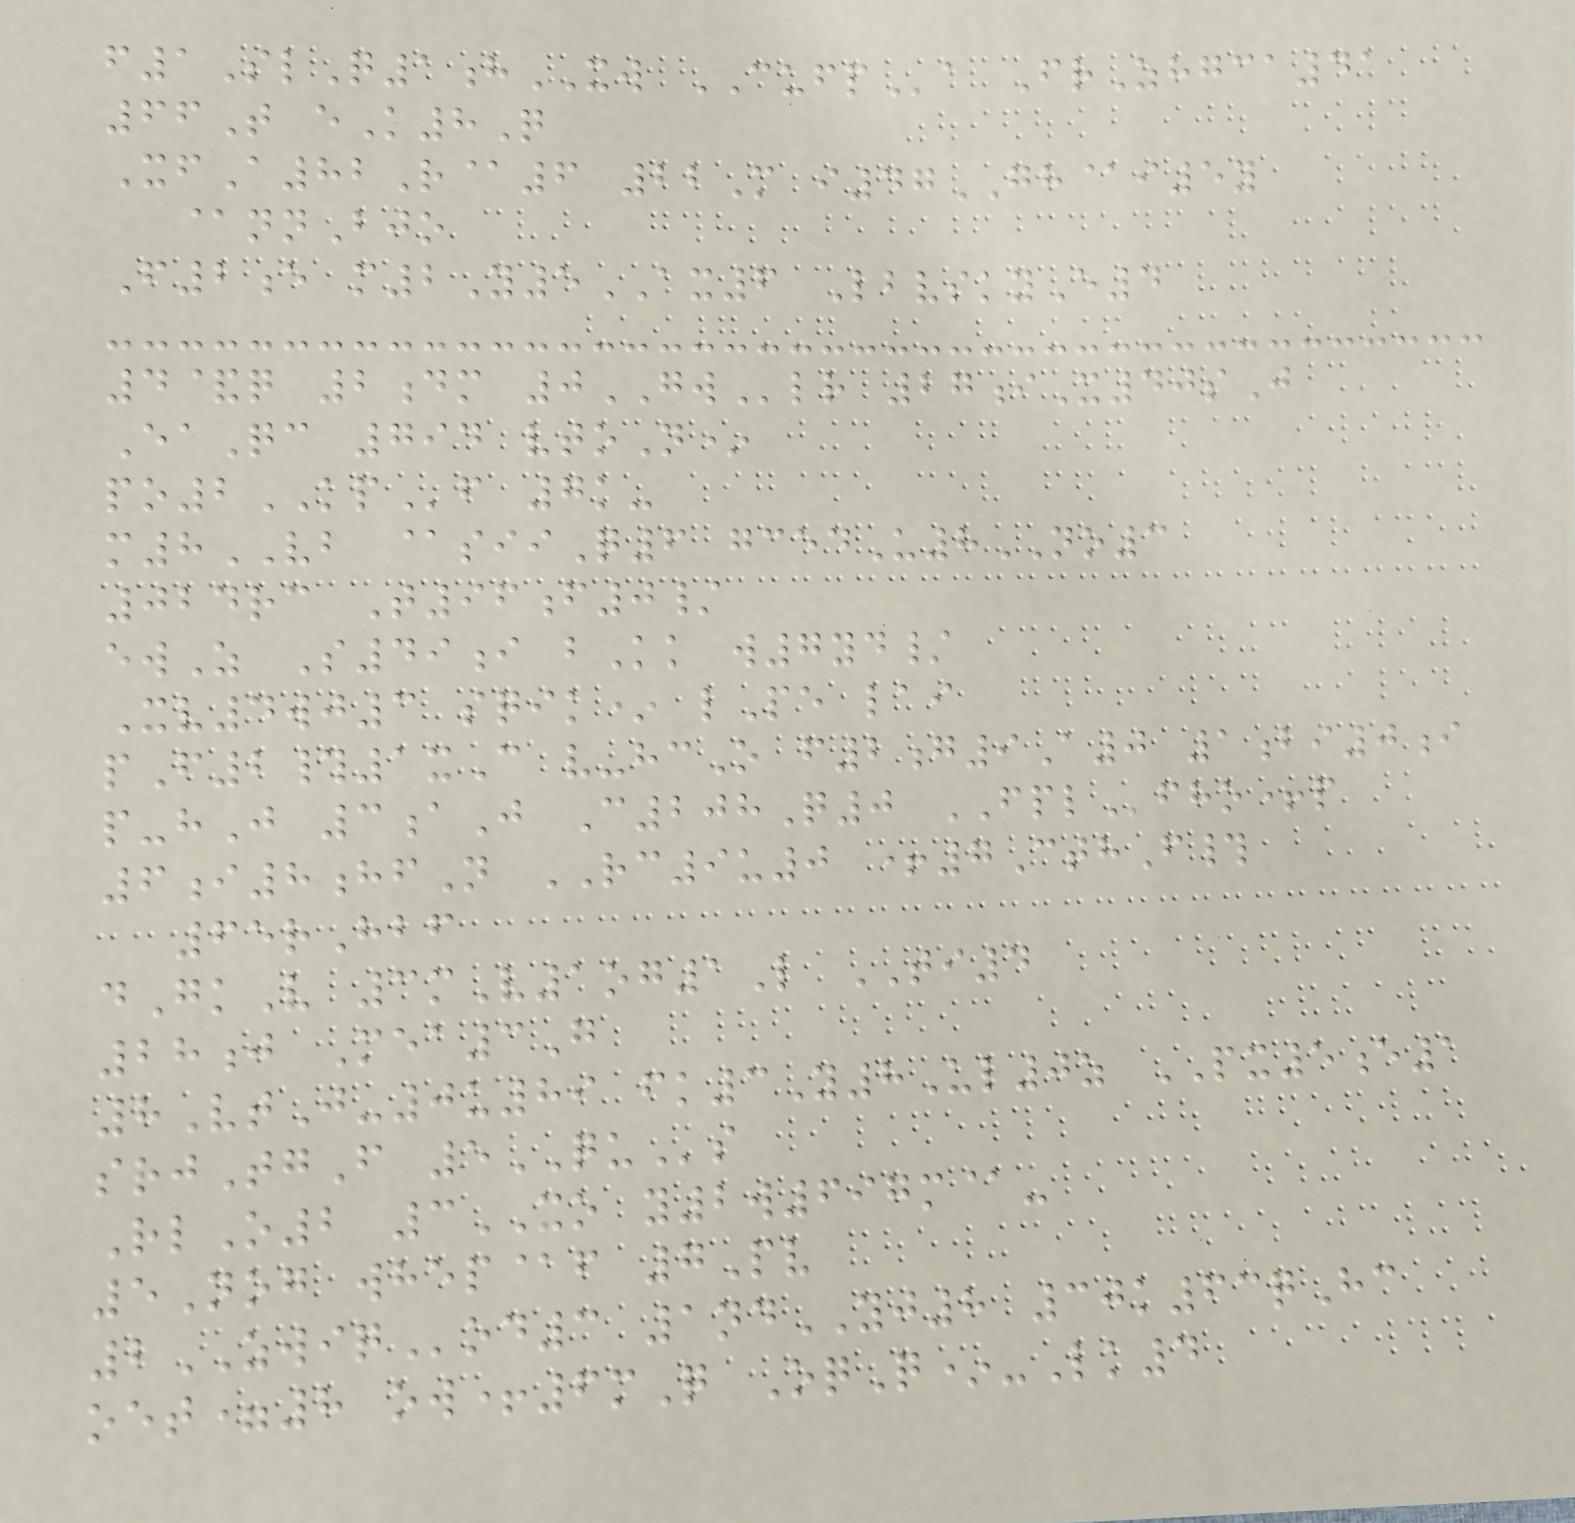f1SlQ1hXW CUFPa FrZhgca41
66T eK8Q
XfA82R@6 22M i47GH@i5y
@nnBjo
F2e m2Y5AX6 LbvskyE4
4&q 2dm 0GWlr 27iX40sJ
EaQc 794 vtoN*
po2KPf 7k-
m8VB @siiQ6 gcedU8NO3
024rc T96f0/
ewZ S49i bKk w7yd/
Xv4wj3 sqik* lPe lai
pF2#1xC v-hcO f2g9A0 1bi0i
p-hJ 3aJ C208Q0 FPLfho+p
6i8hfN RC9u0 +7CthF#
65rHbf
dGkV 3mV1og1L TI4
28j Mea3G
8VtJ-0u89 fk3Y8Ul0z PX5e1
srjTgF 5QUs
RlO2 3XO y2w697m@-
5Nog whep@f 7Pv
2ZWIQod3 1ndYJ8 30k63qHc
oet=8 ow+6mQ OqQ*-Lk4
